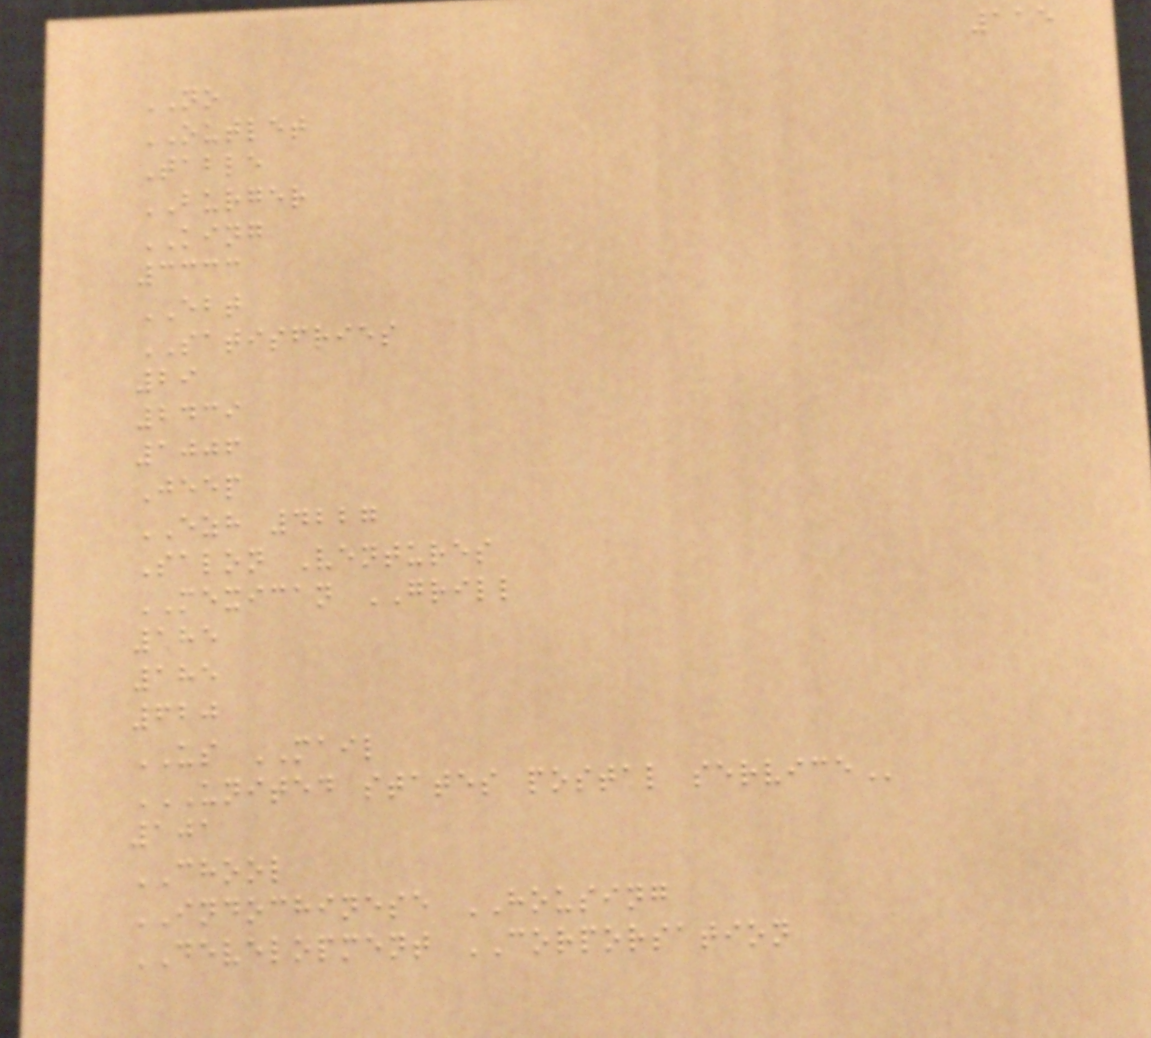115
NO
OUTLET
Table
BURGER
KING
3333
EBT
SATISFRIES
29
2439
1006
Jeep
EZH 4227
Salon Ventures
MEXICAN GRILL
185
185
620
US MAIL
UNITED STATES POSTAL SERVICE
101
CHOOL
INDOCHINESE HOUSING
DEVELOPMENT CORPORSATION
